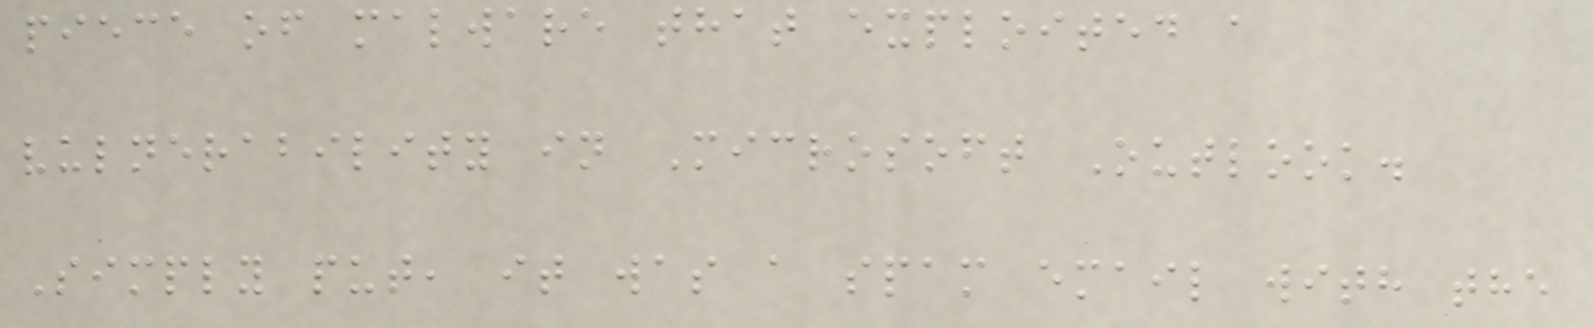piece of malware that exploited a
vulnerability in Microsoft Outlook.
Simply put, it was a spam email with the
